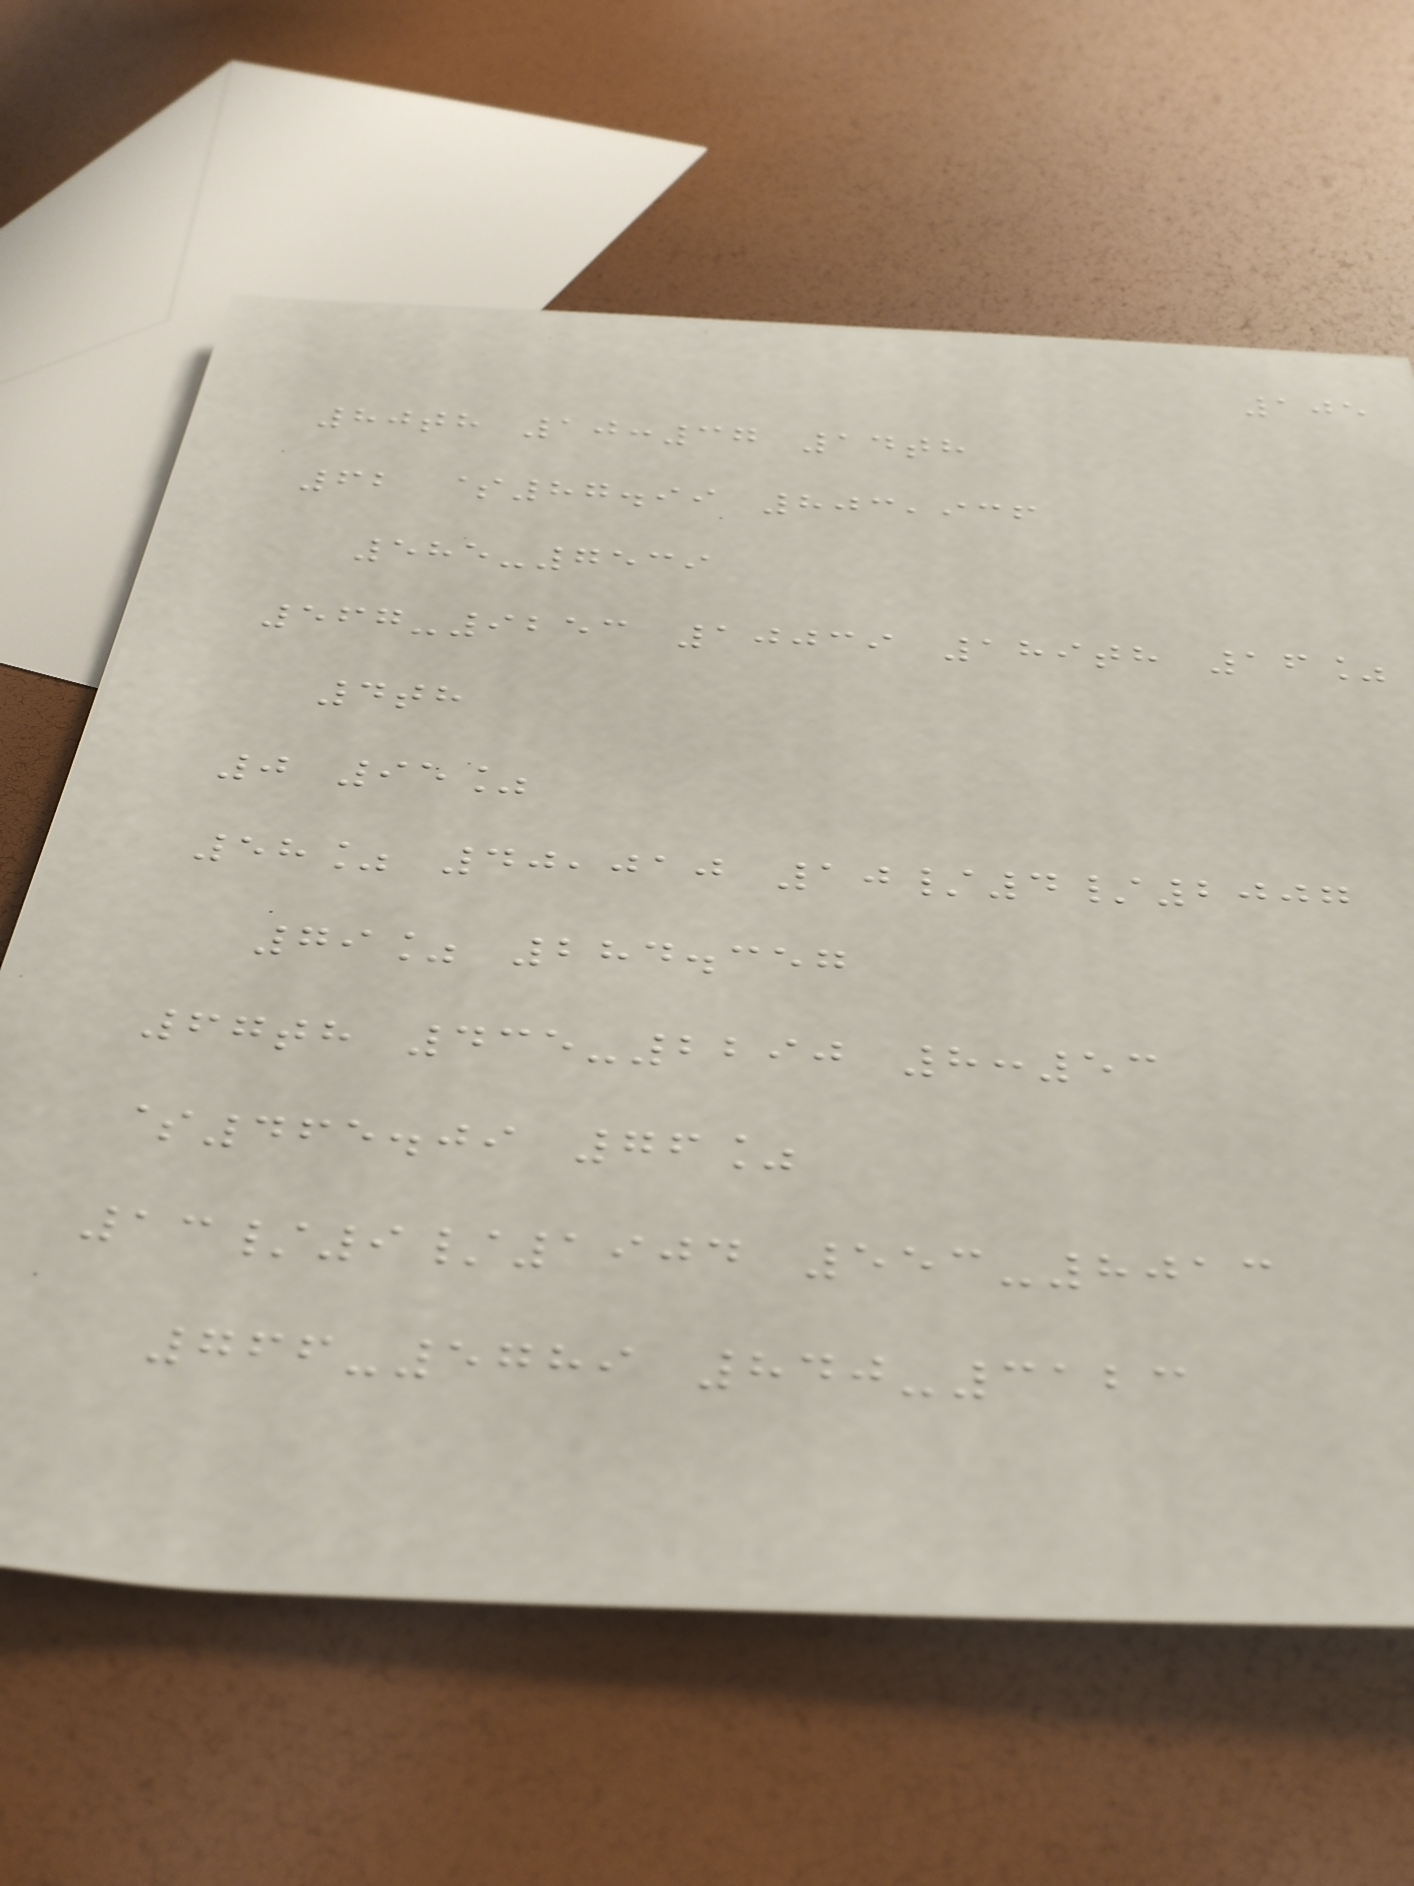105
80th 10:37 14th
62 $87.99 803,936
585-7539
567-9253 10039 189th 16%
4th
0 95%
58% 40,010 10/4/2007
79% 284.357
67th 435-2290 8:53
$465.09 76%
13/9/1904 553-8013
766-5789 840-3123
